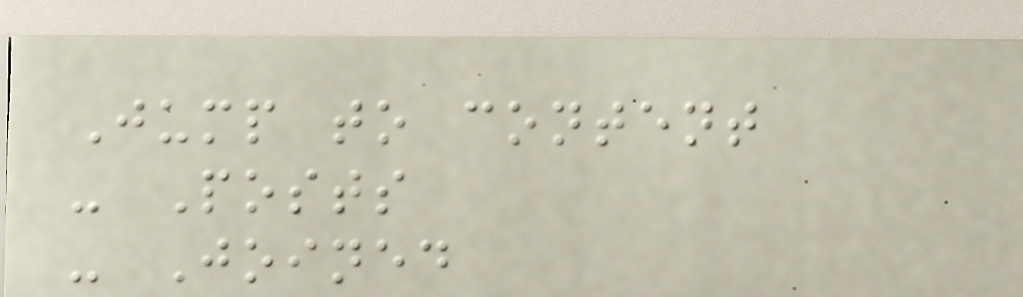Jump to content
- Posts
- Joined
